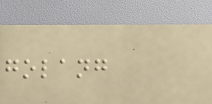golang
